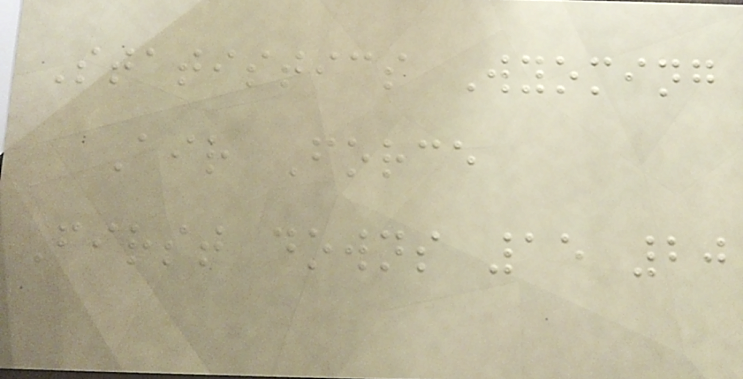Statistics Wyoming
Air Force
First downs 15 20
